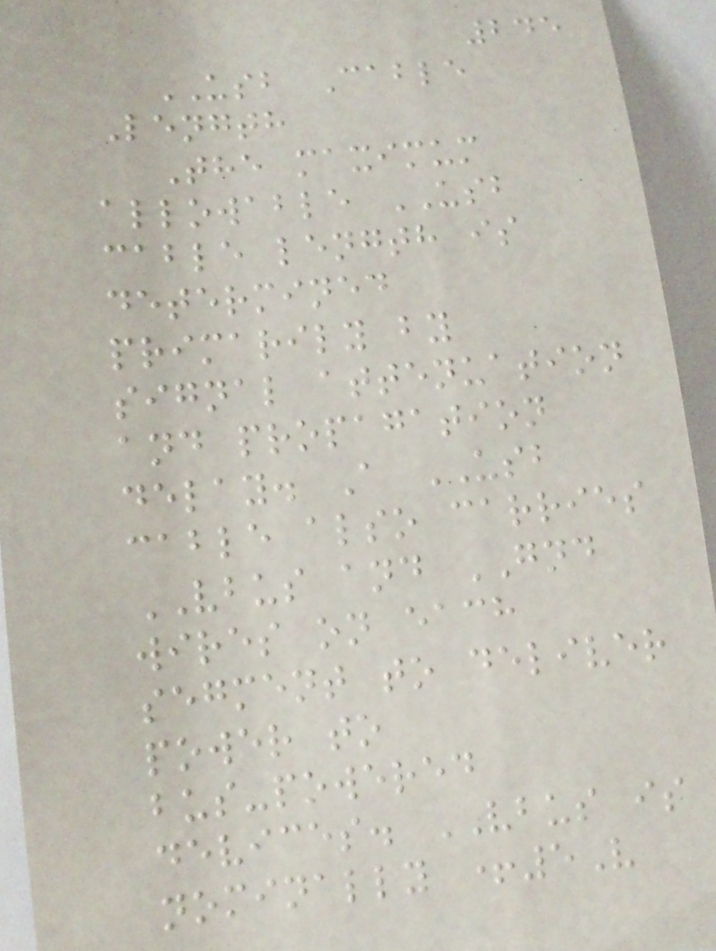245
USB Cable
Length
The maximum
allowable USB
cable length is
determined
primarily by
signal attenuation
and propagation
delay. A USB
cable also carries
VBUS and GND
wires on each
segment to deliver
power to
bus-powered
devices. VBUS is
nominally +5V
